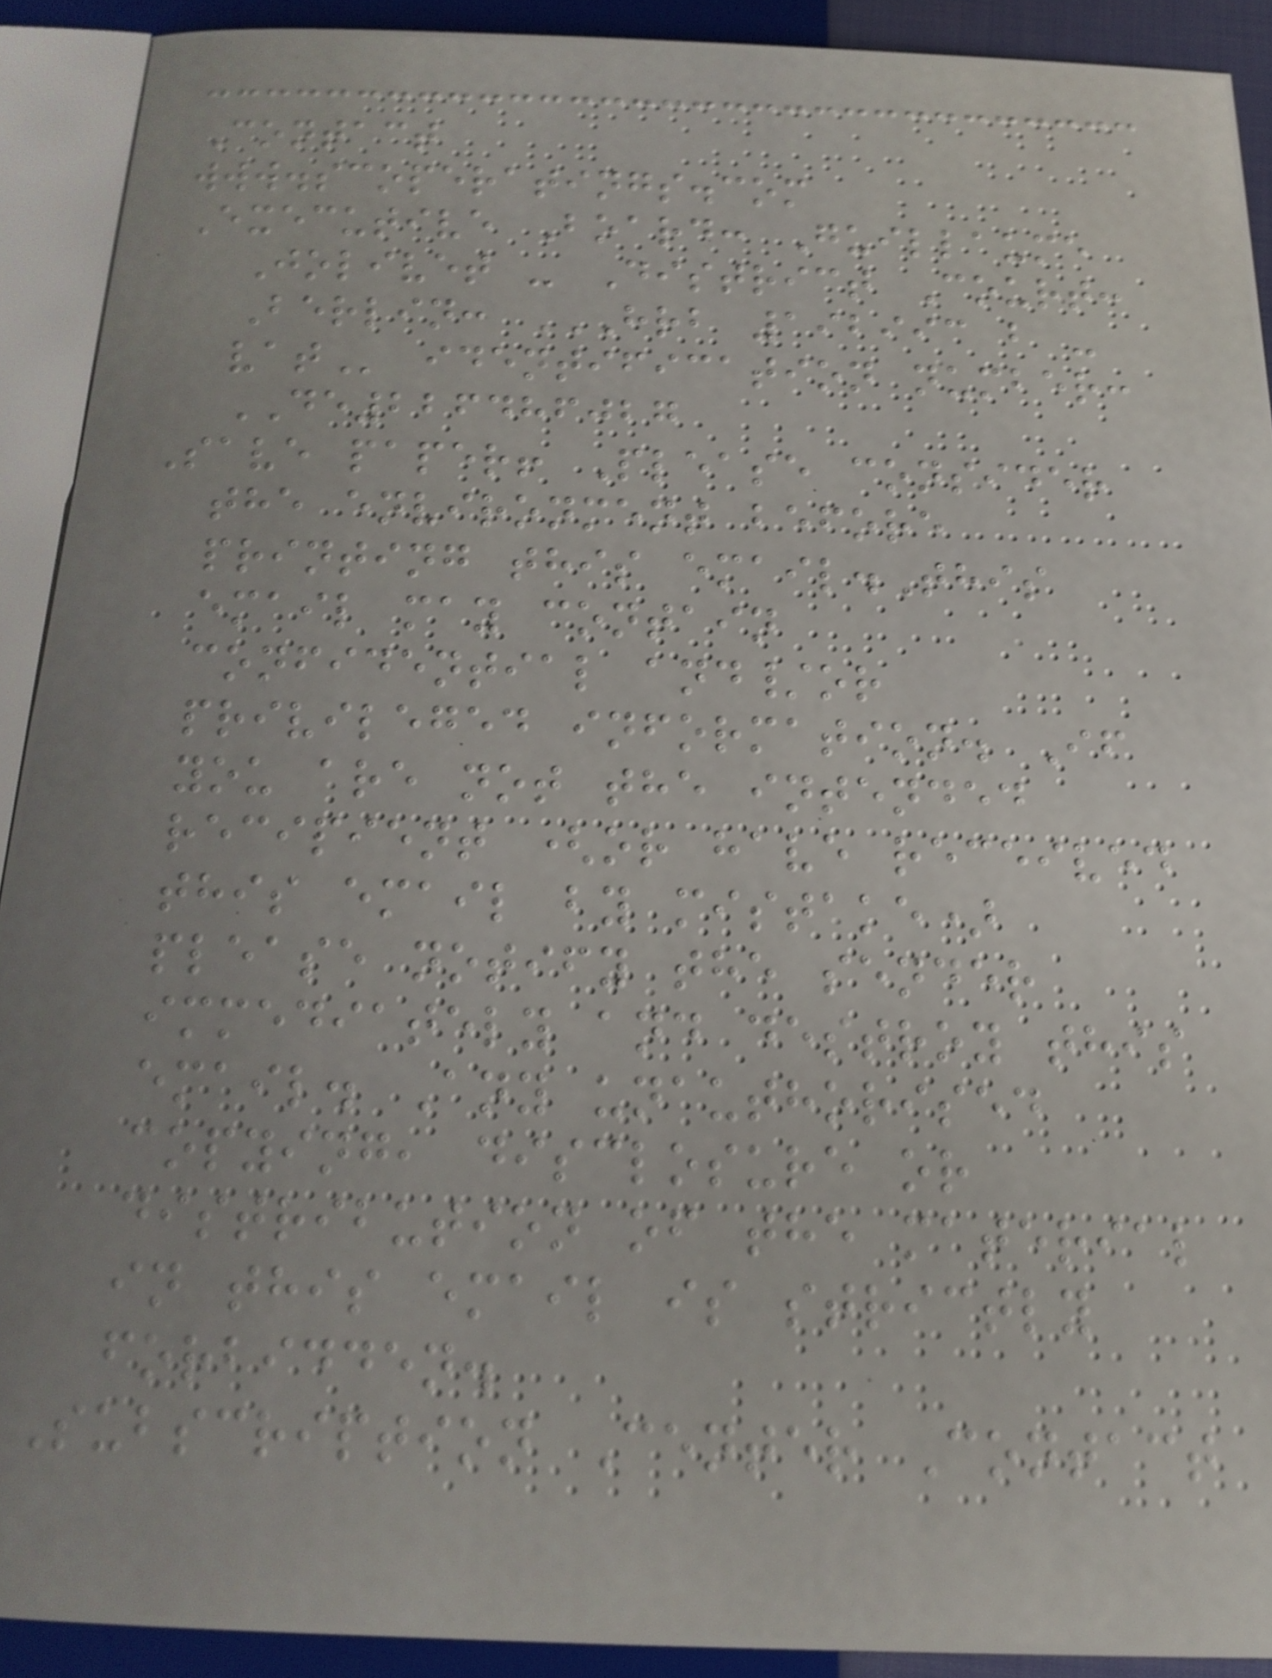Contact
www.scoperatings.com
Executive Board: Guillaume
Jolivet - District Court:
Berlin: HRB 192993 B -
VAT identification number:
DE226486027
Save paper! Please consider
the environment before
printing this email.This
email may contain
confidential and/or
privileged information. If
you are not the intended
recipient (or have received
this email by mistake)
please notify the sender
immediately and destroy this
email. Any unauthorised
copying, disclosure or
distribution of the material
in this email is strictly
forbidden.
Subscription Center Contact
